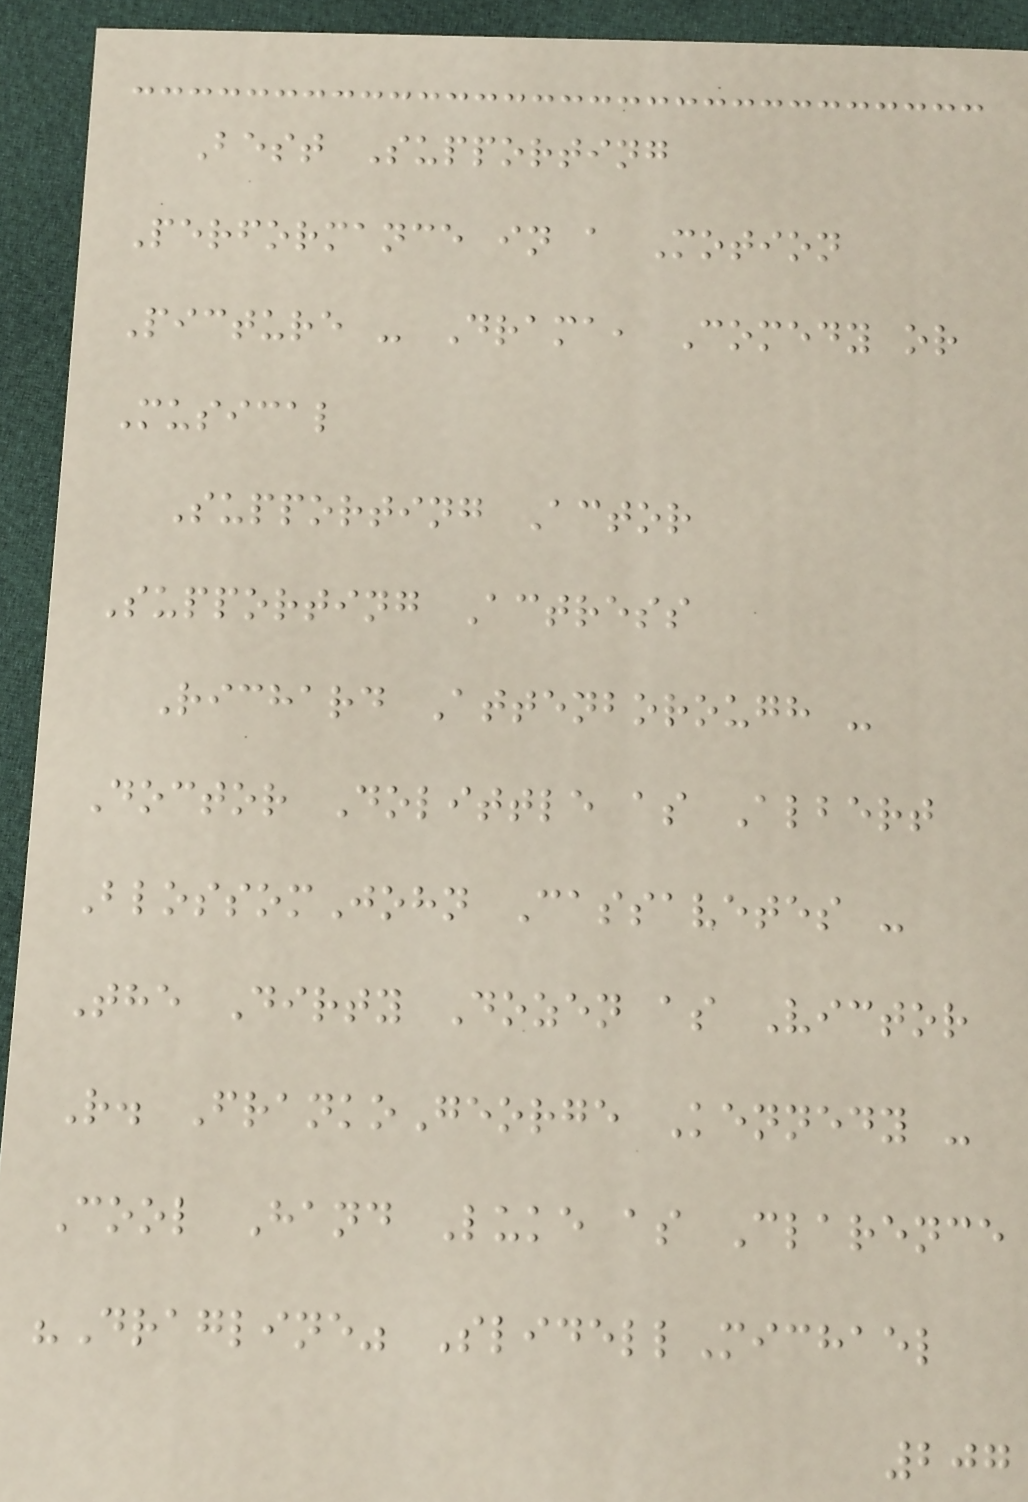Best Supporting
Performance in a Motion
Picture - Drama, Comedy or
Musical
Supporting Actor
Supporting Actress
Richard Attenborough -
Doctor Dolittle as Albert
BlossomJohn Cassavetes -
The Dirty Dozen as Victor
R. FrankoGeorge Kennedy -
Cool Hand Luke as Clarence
"Dragline" SlidellMichael
207
